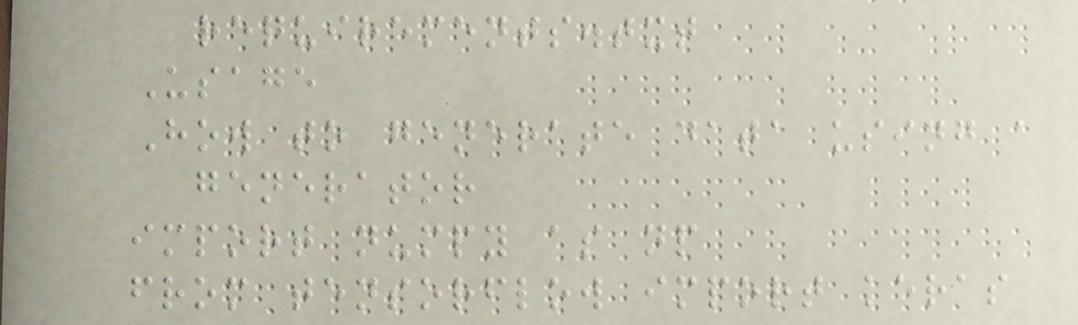requirements.txt
Usage
How to generate data using a
generator
import numpy as np
from tensorflow import keras
